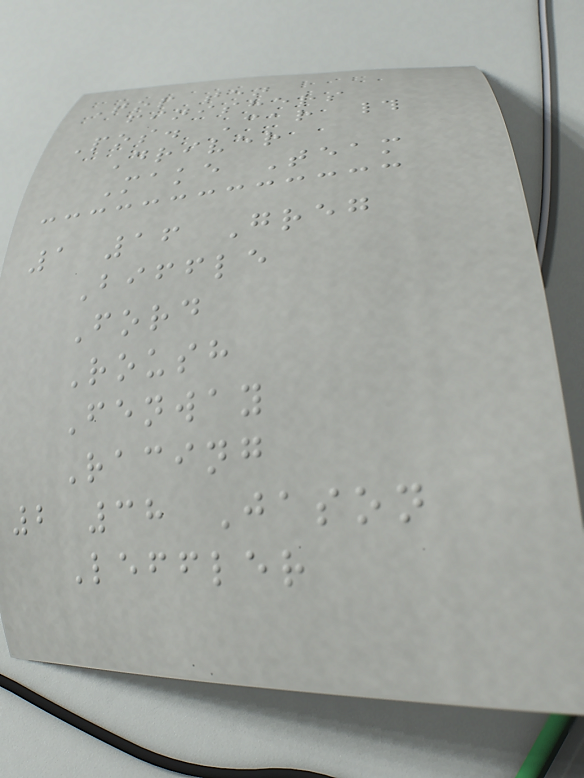Top ten
finishers
Pos. Car #
Driver
Make Team
1 16 Greg
Biffle
Ford
Roush
Fenway
Racing
2 38 Jason
Leffler
